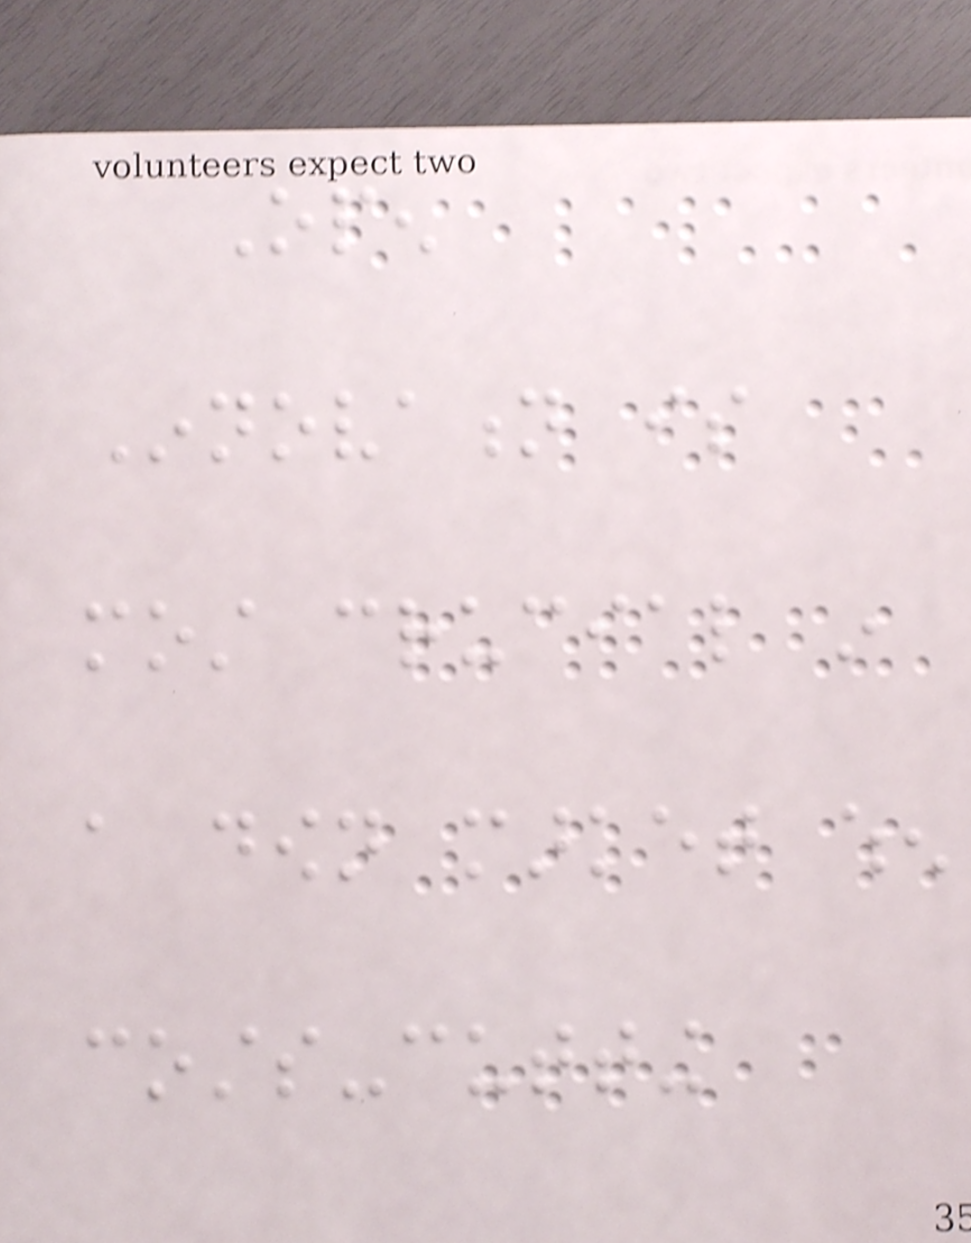Open
Innovation is
most crucial in
a down market when
costs-cutting
